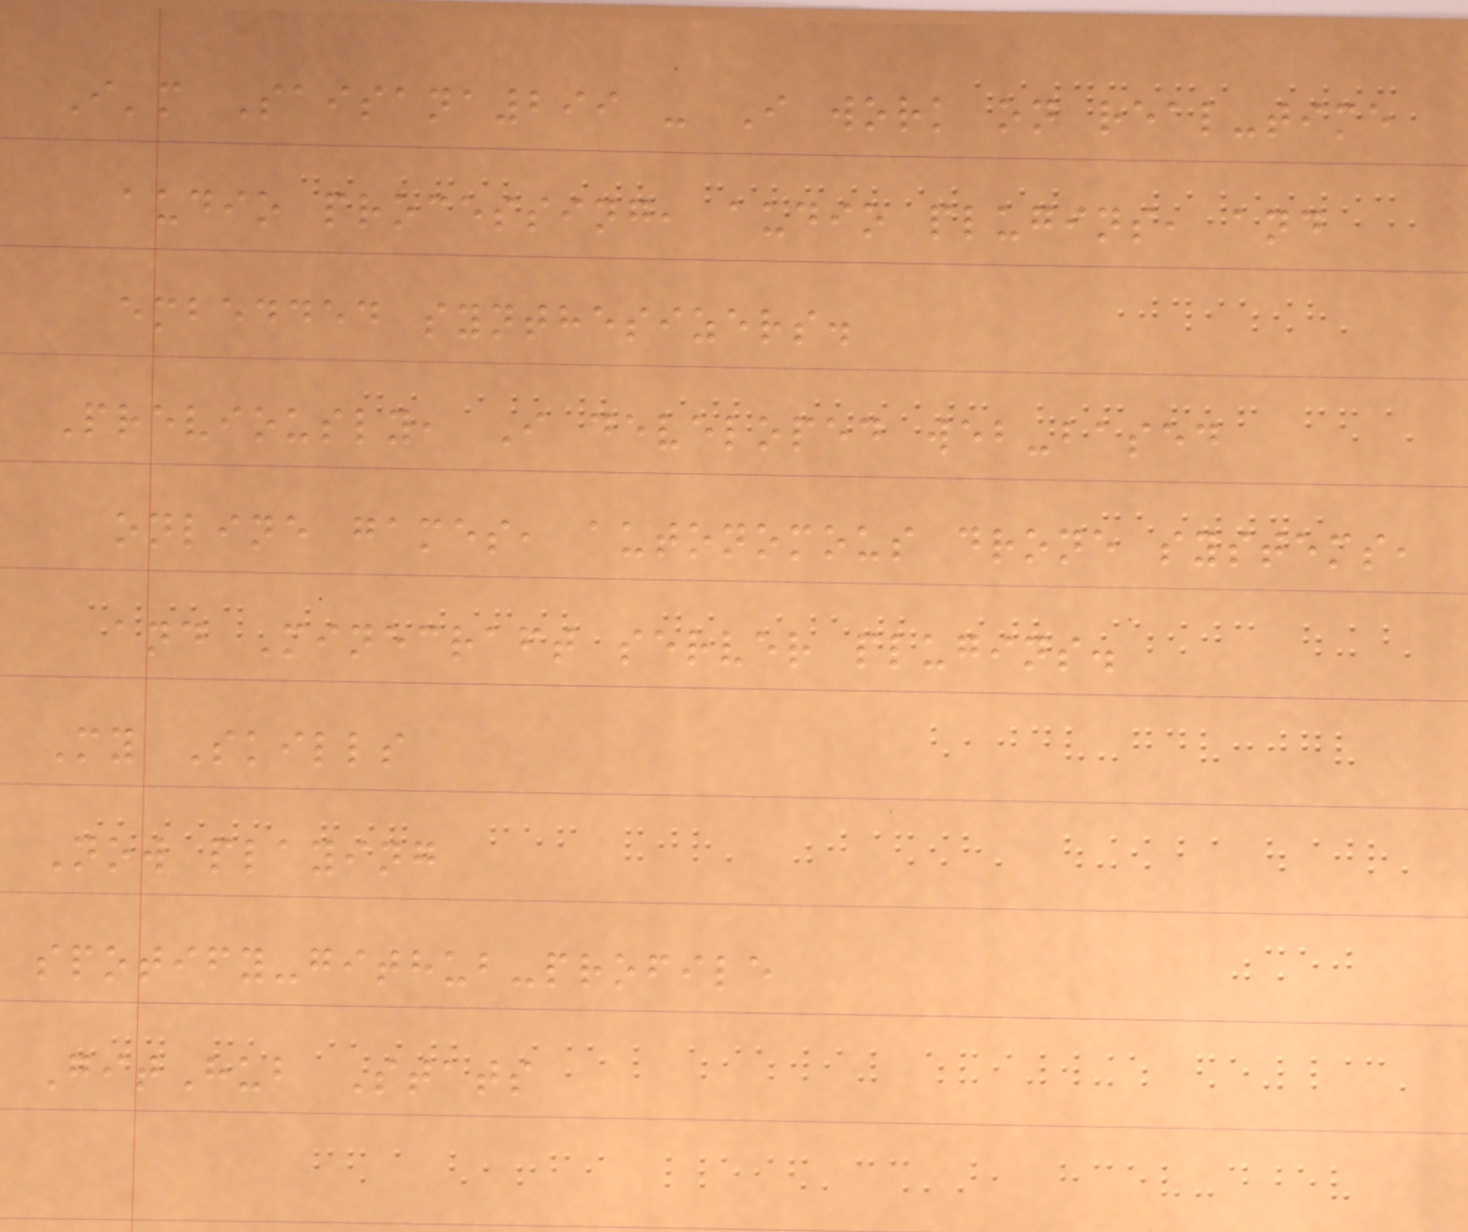I'm Saisana299 - I work on real-time
audio processing, audio plugins, and
embedded synthesizers.
Previously, I developed web-based
online games, autonomous drone systems,
and Minecraft server plugins.
My Skills
Now playing
spotify-github-profile
GitHub Stats
